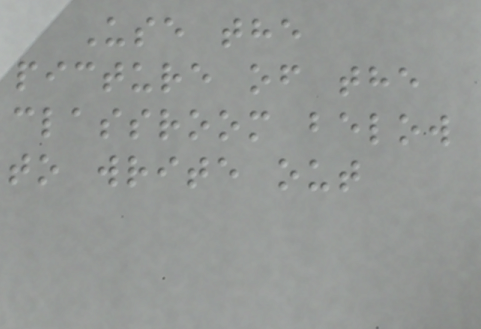Use the
picture of the
classroom below
to write out
